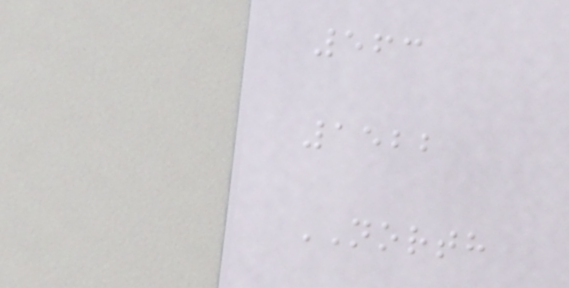563
1522
NORTH
